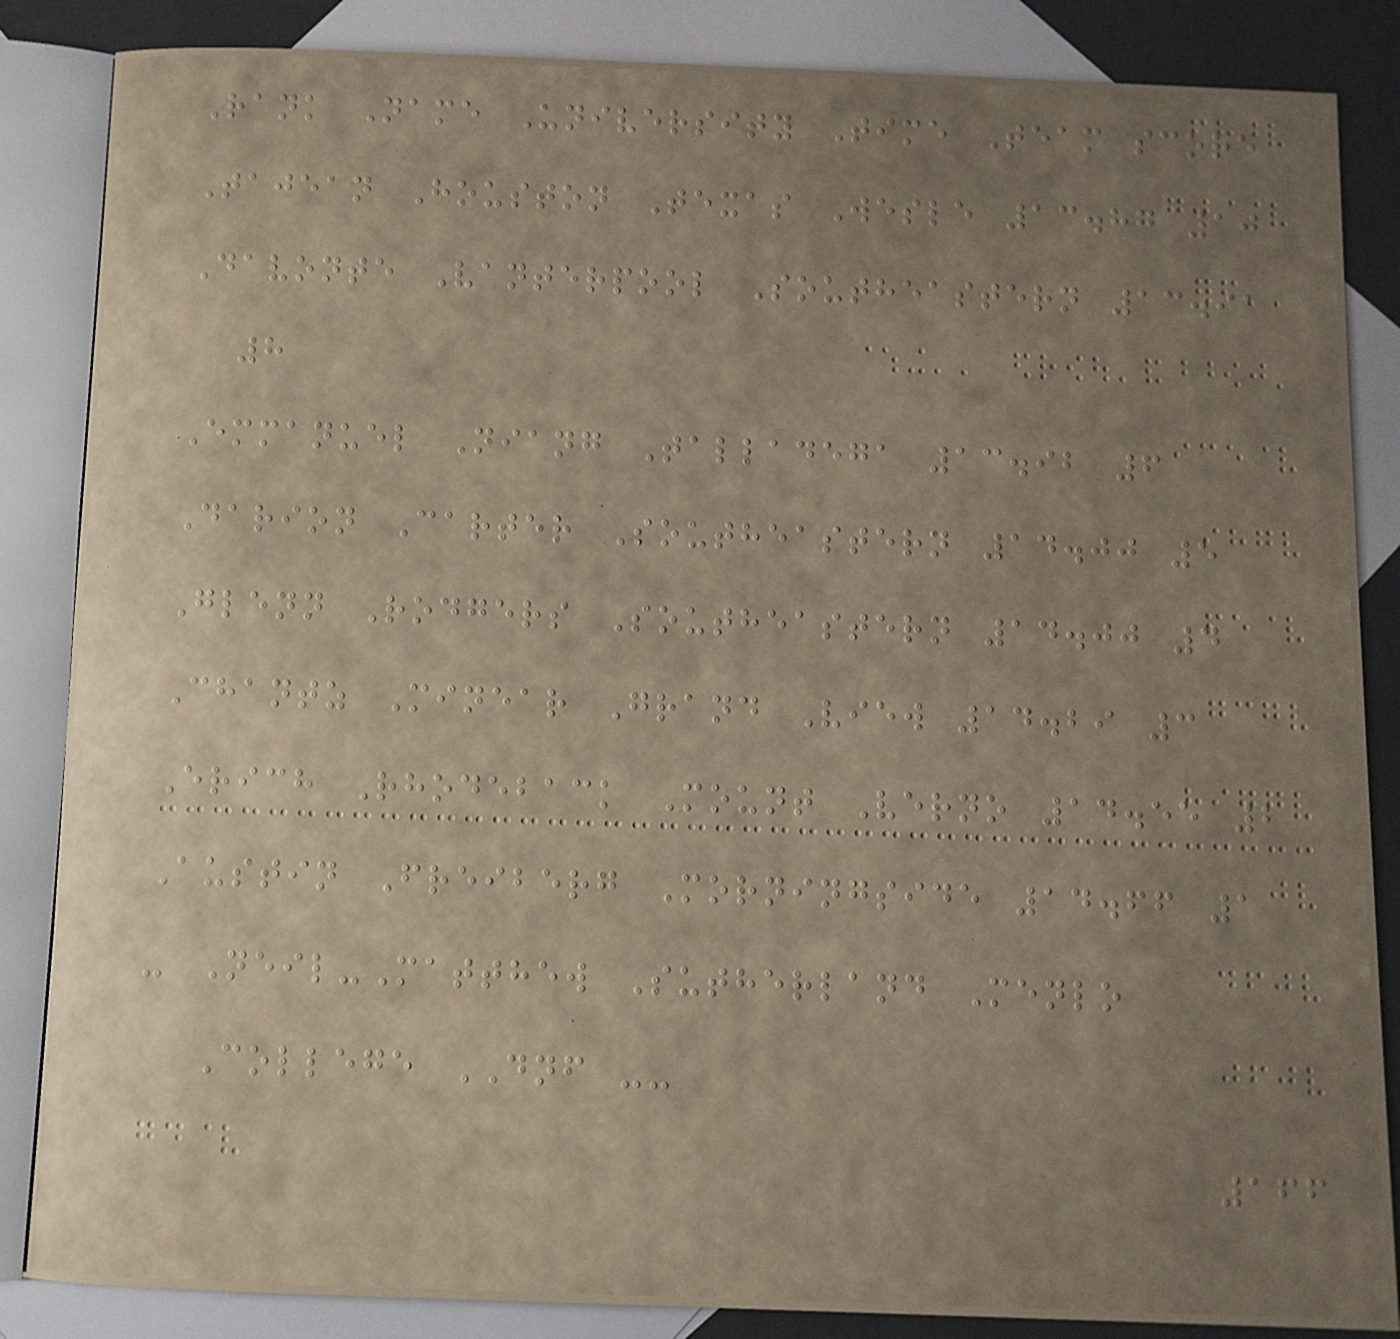Rank Name University Time Team score
Tajean Houston Texas Wesle 13.87 10
Davonte Vanterpool Southeastern 13.91
8
Emmanuel Niang Talladega 13.92 6
Darion Carter Southeastern 14.00 5
Glenn Rodgers Southeastern 14.00 4
Chantz Minear Grand View 14.29 3
Erich Rhodeback Mount Verno 14.55 2
Austin Freiberg Morningside 14.66 1
- Neil-Matthew Sutherland Menlo
College DNF --
166
